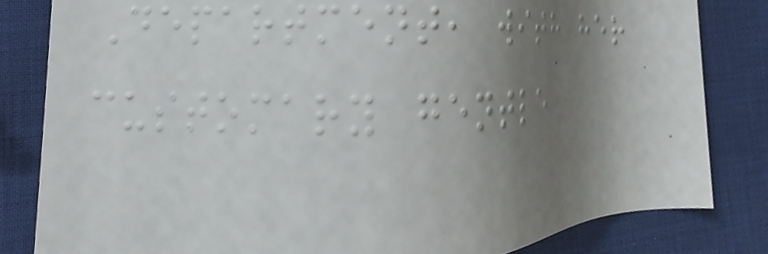Department, with her
customary gentle
